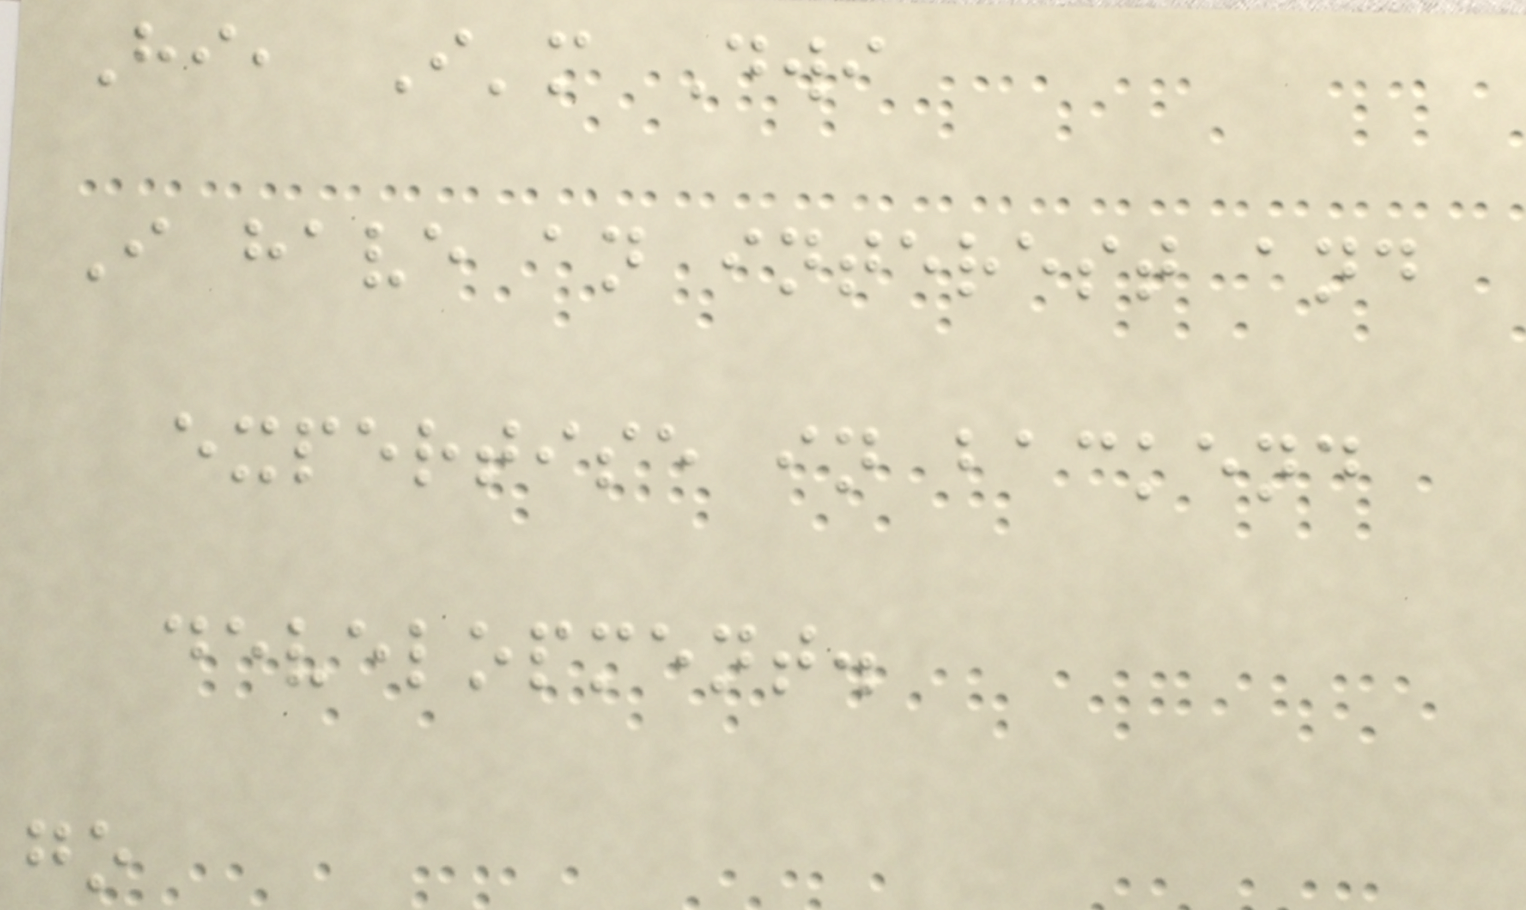Hi, I'm Dwi
I have an interest and
expertise in backend
development.
go
